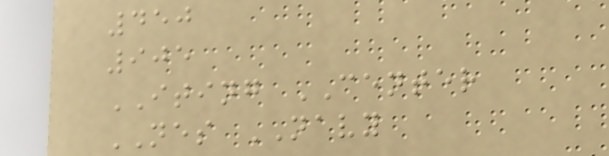450
905
ITING CENTER
NES NAVY
